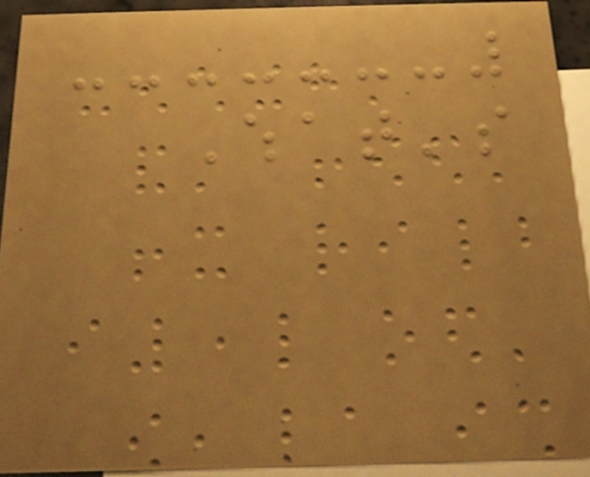What's
